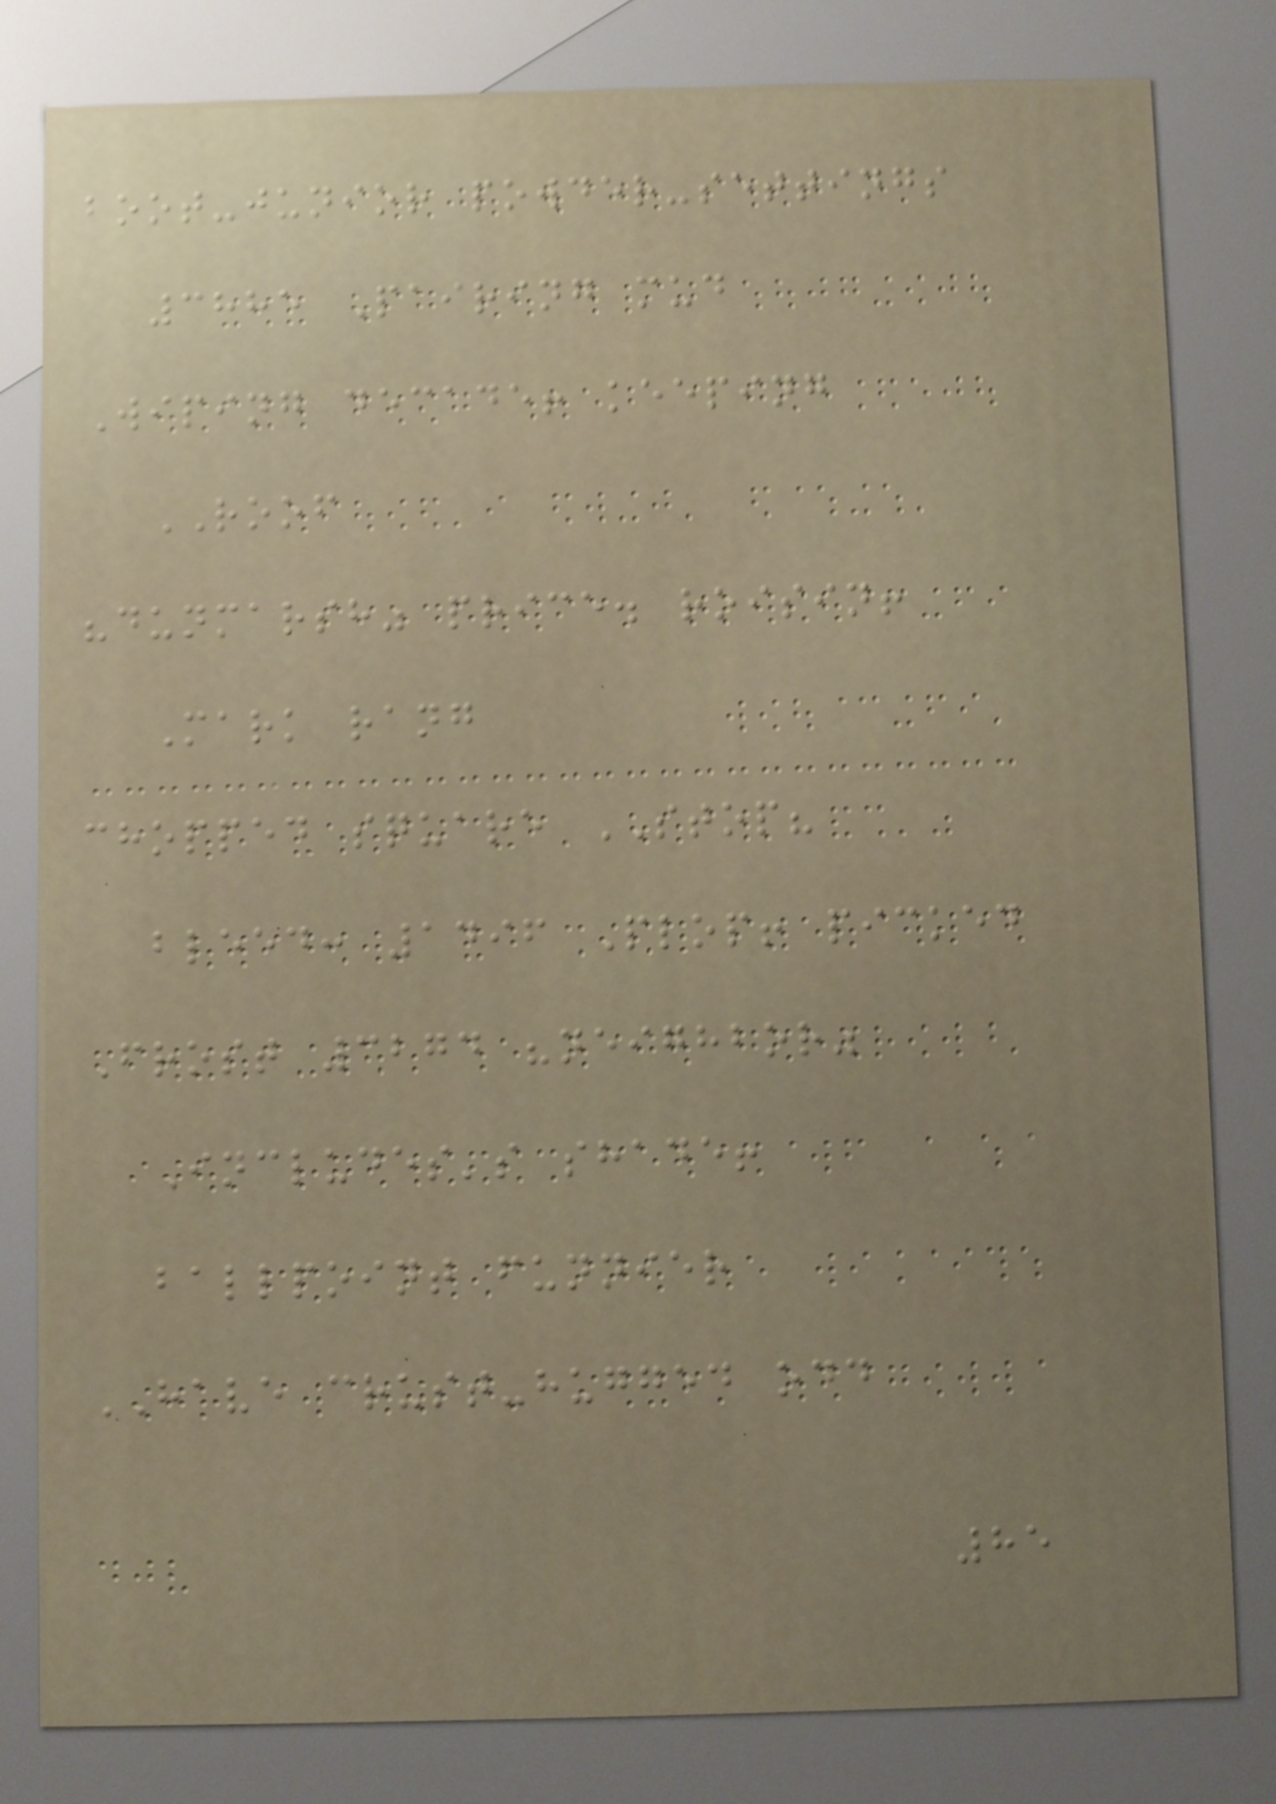boot-junior powder-settings
3885 Pairing mud
Wiping decade! keeping
ROOF
"dunmarsh" price. roisin!
Mark rang
chopped square STOP?
bleed: 1496 Plop! picked
Frost 3274 "neighbor"
Includes's shade!
ballpoint funnier
HAVE crust-hugged odd
85
